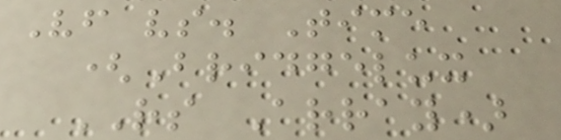Vf vs. Time
(Bridgelux
RS Array)
